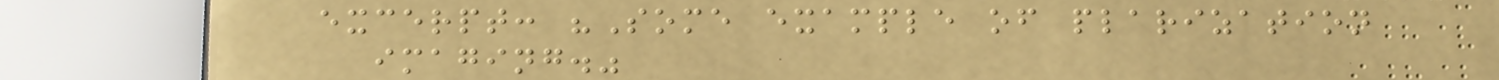excerpt: "Some example of plarization
imaging."
